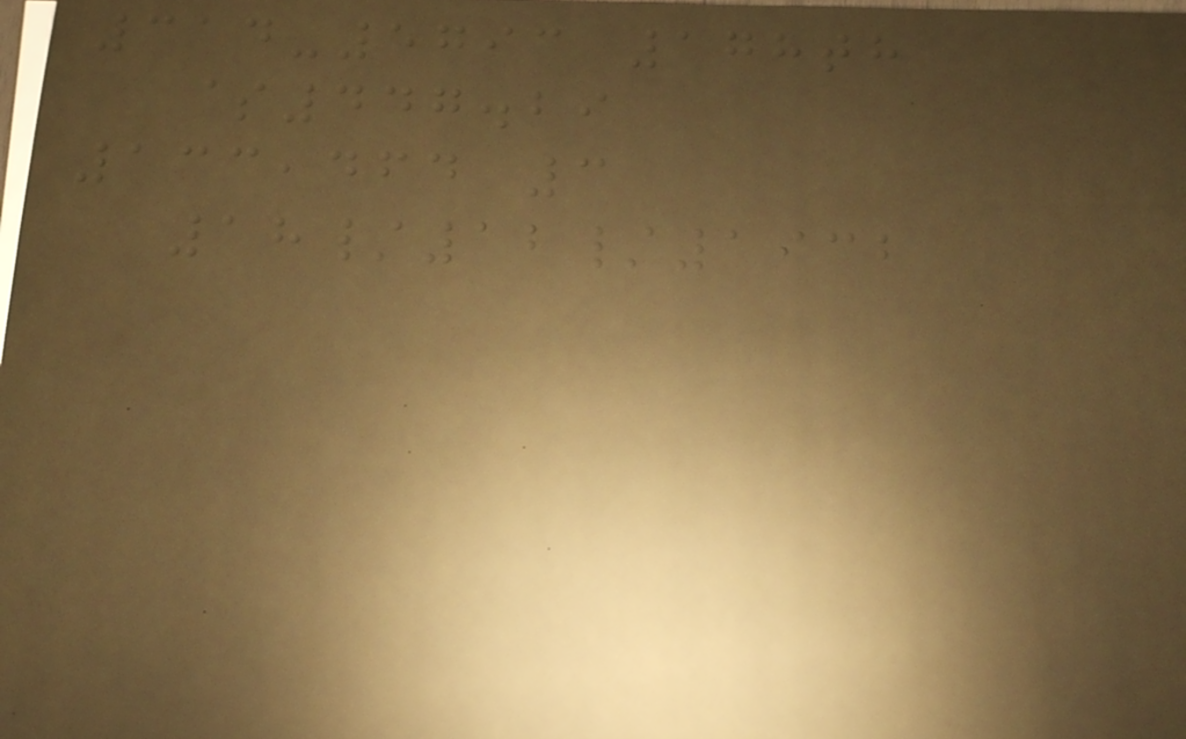314-5793 178th
$447.29
133,464 3
18/12/1932
